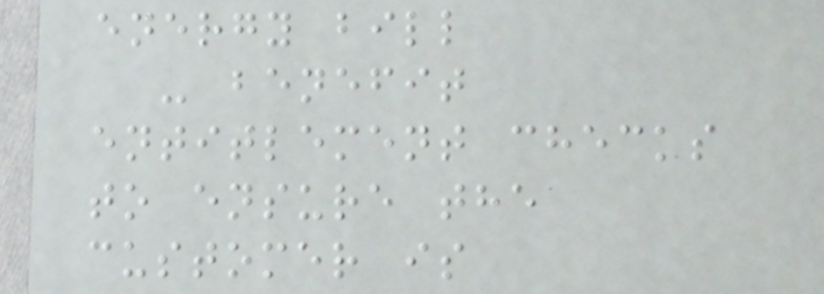energy bill
- benefit
entitlement checks
to ensure the
customer is
